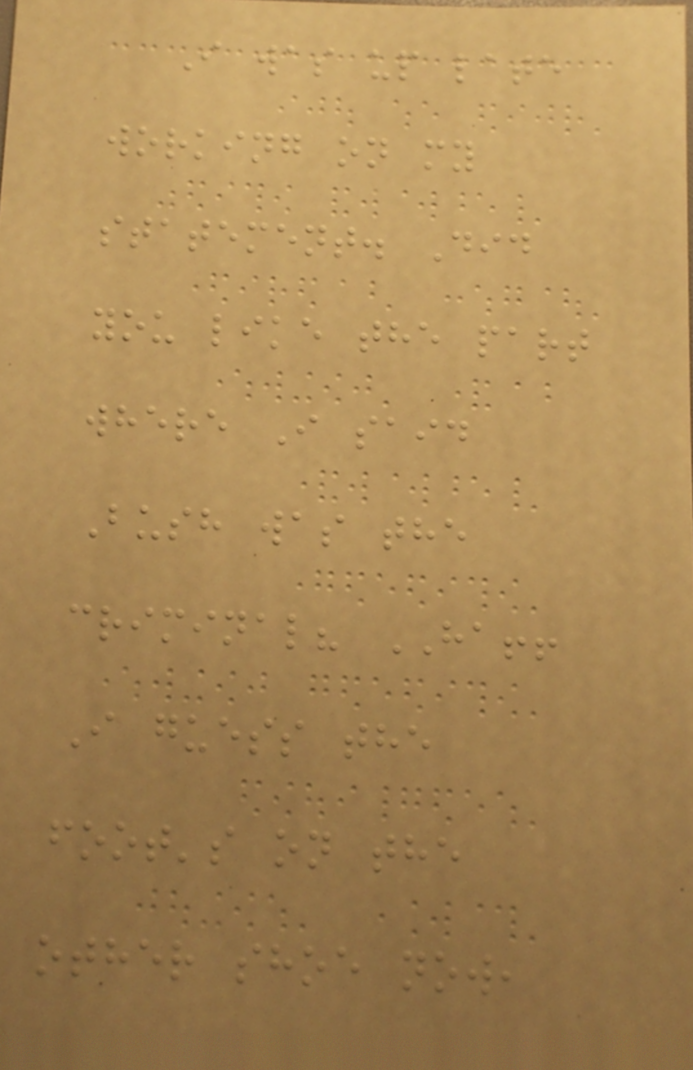I was up late
working on my
statement. Did
you like the part
where I said
Bush was the
criminal? HA!!
I guess the
foot's on the
other shoe now,
